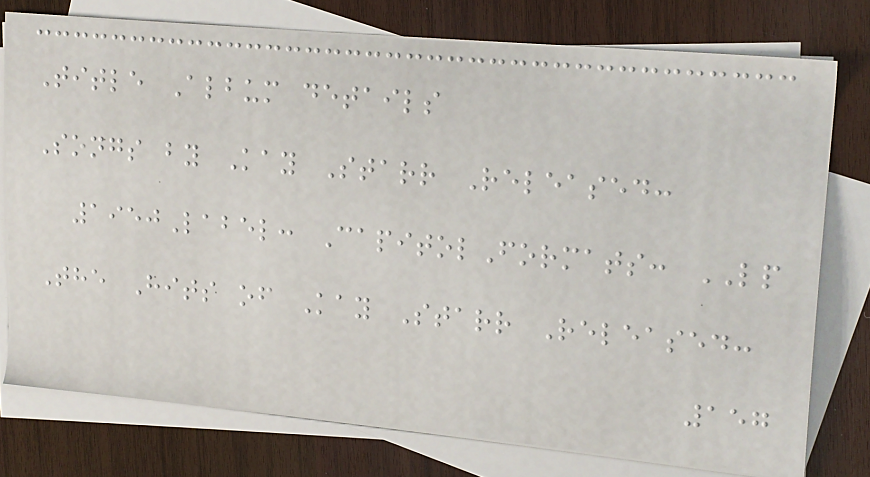Title Album details
Songs by Kay Starr Released:
1950Label: CapitolFormats: LP
The Hits of Kay Starr Released:
157
